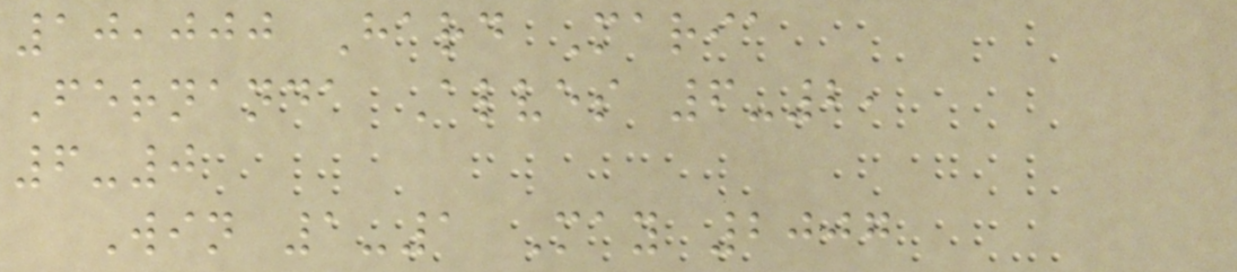10,000 Hard Maria
Fernanda Alves 6-2,
6-0
Win 1-1 May 2007
